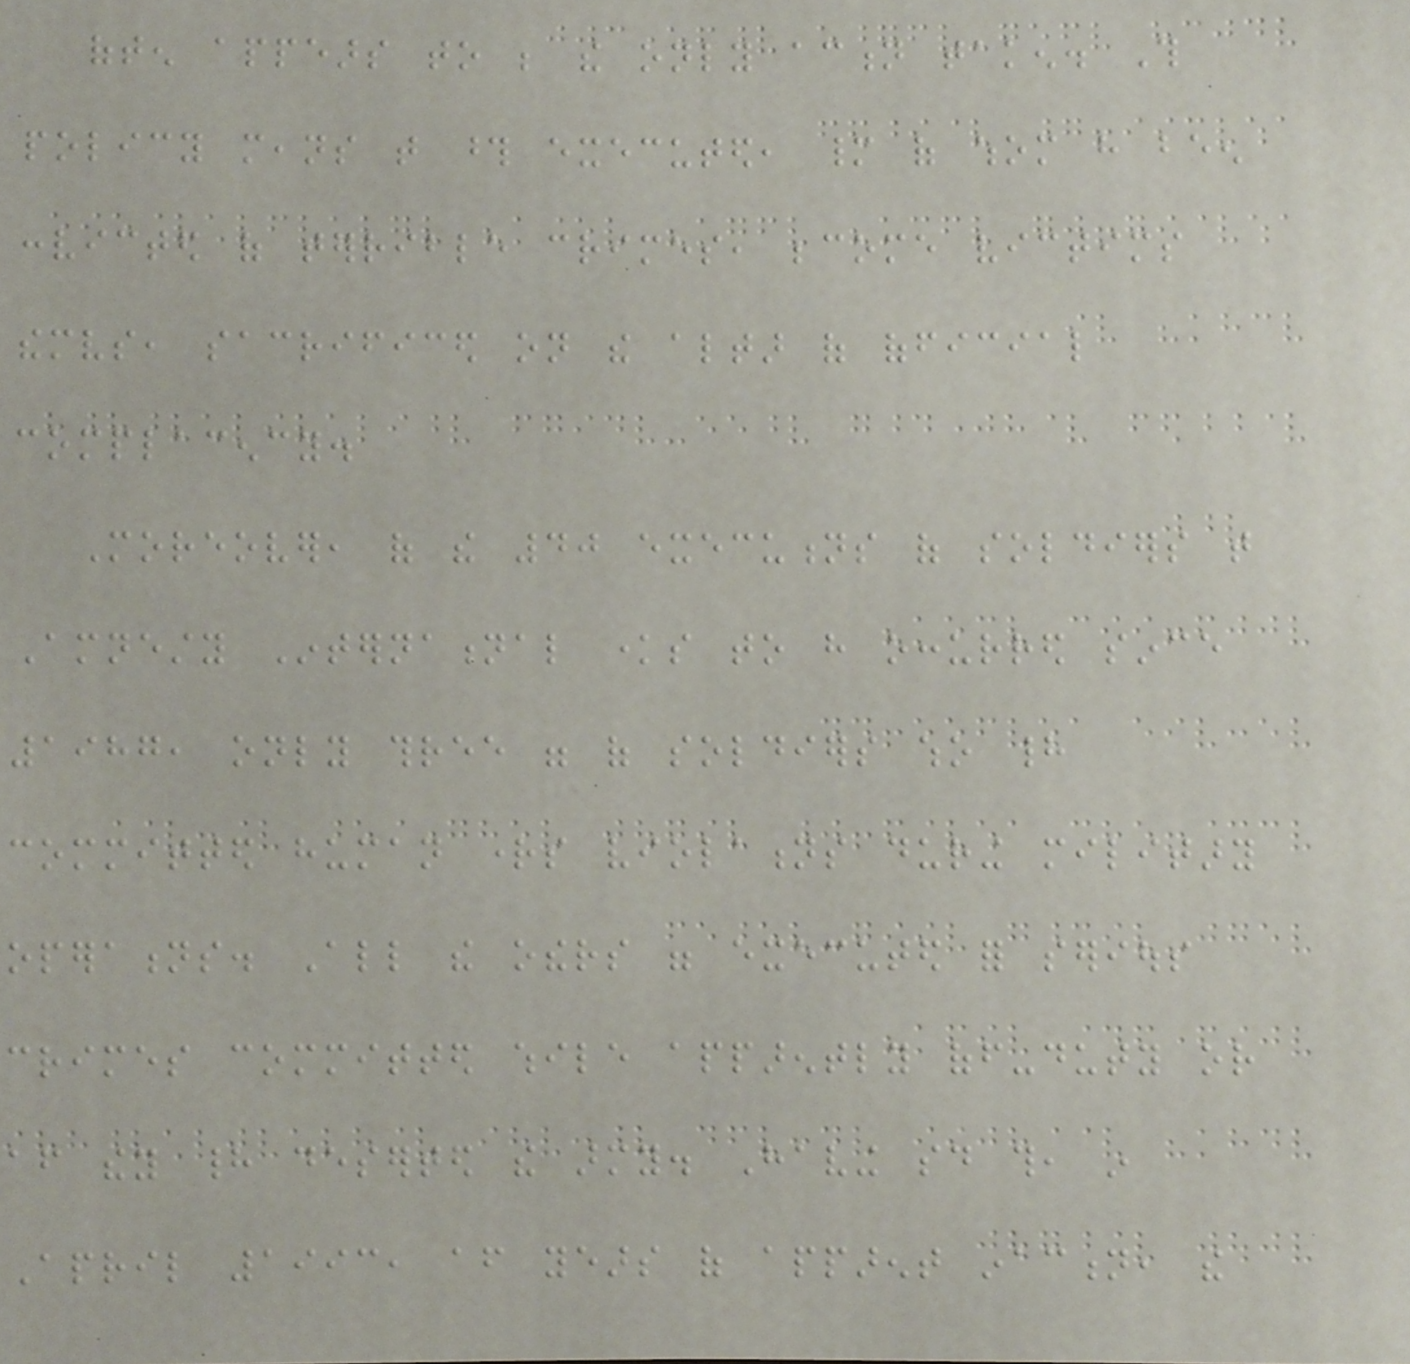often appears to be the only action taken. This
policy means that those executed, many of whom have been
convicted of terrible crimes, become victims
themselves, sacrificed on the altar of official
complacency.
Moreover, of the 40 executions of soldiers that
Amnesty International knows to have occurred since
1987, only three were of soldiers who had
committed human rights violations during military
operations. All the others were executed for serious
crimes committed while apparently off-duty or
after they had deserted the army. Having said this, in
April 1993, after years of apparent inaction, the
